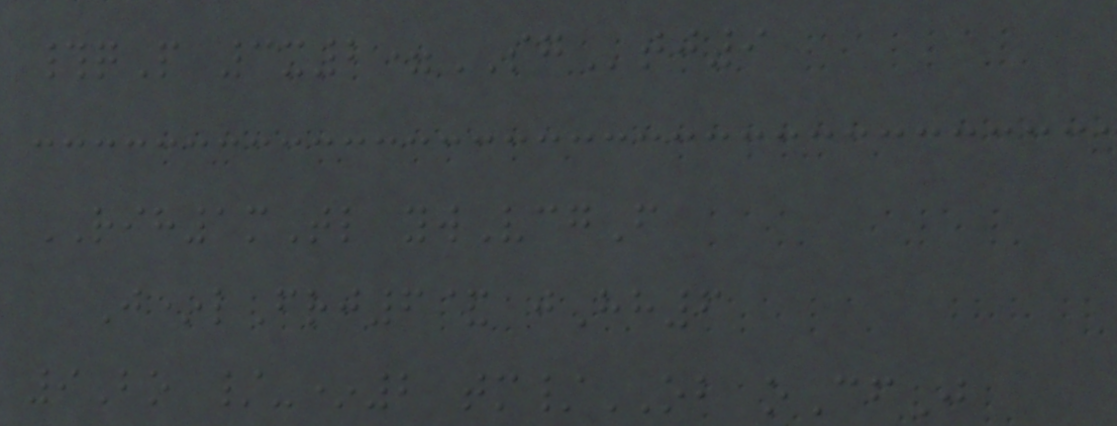#qP 3x2=SGtj9
RIH1mTl ywVcgF
J*lFrj6& jHh6
9Bo /-*2 tm/OB oCfJ
